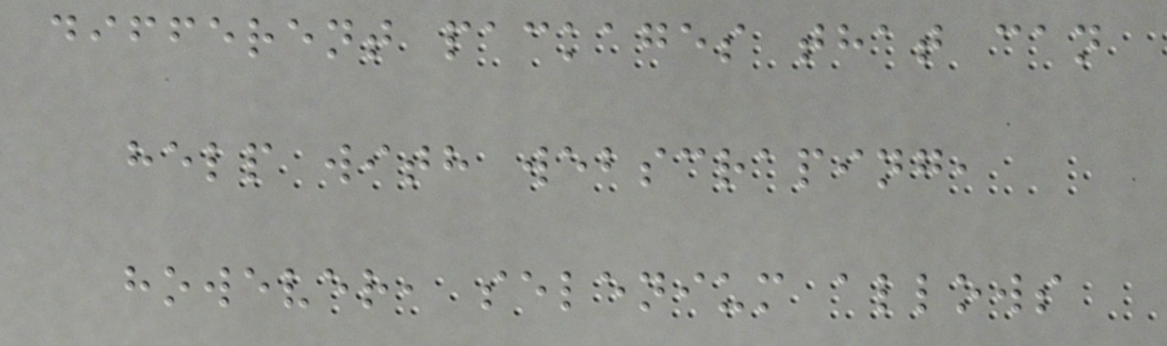different packages that can
help with webscraping,
however, selenium allows
